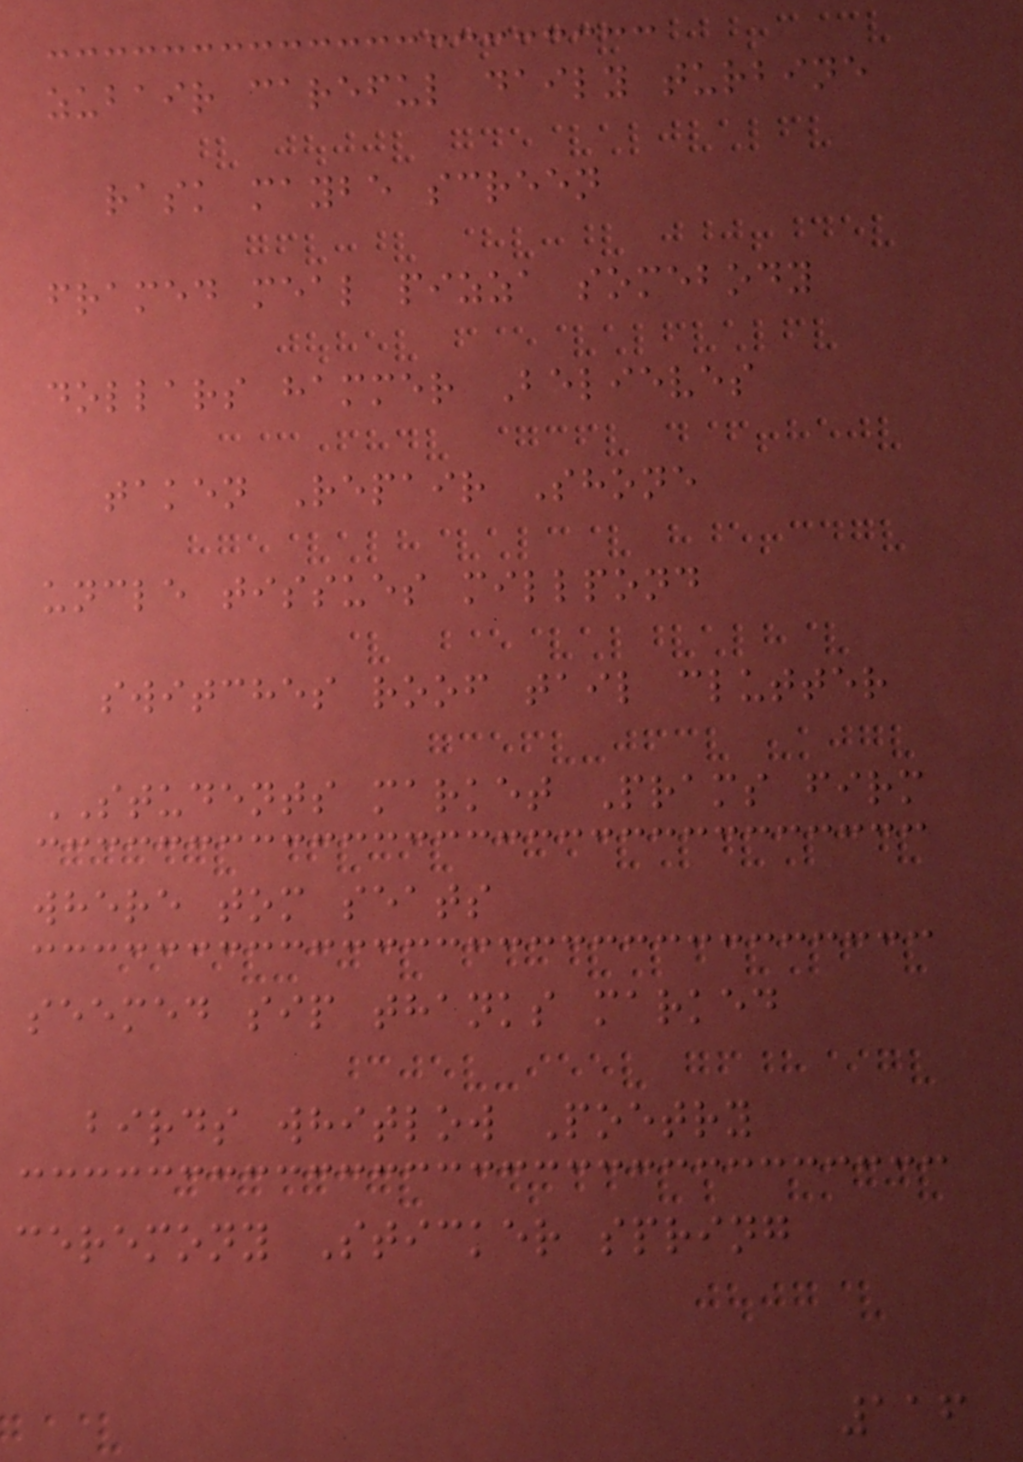zubair careful daily turbine
rask maybe screen
framed meal pizza somebody
dollars hammer Believes
taken Repair Shone
uncle tissues millpond
switches roof tail clutter
STUDENTS market Prams firm
where tom seats
seemed sip thanks marked
birds whitlow Poetry
ceremony Sticker spring
116
